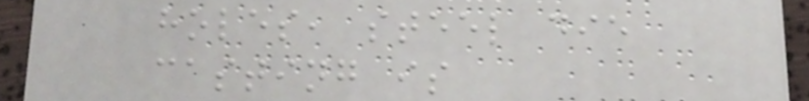holes, steel die
casting is
